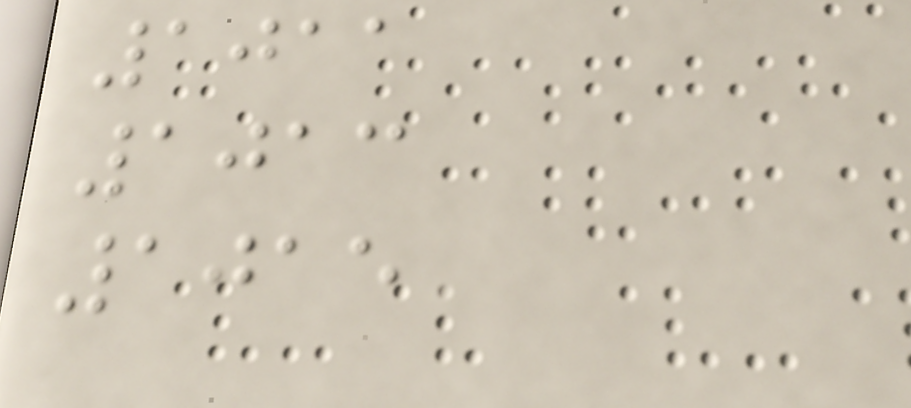1011
1013
1015
